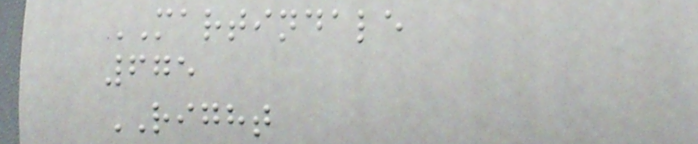MARTINDALE
675
RIGHT
